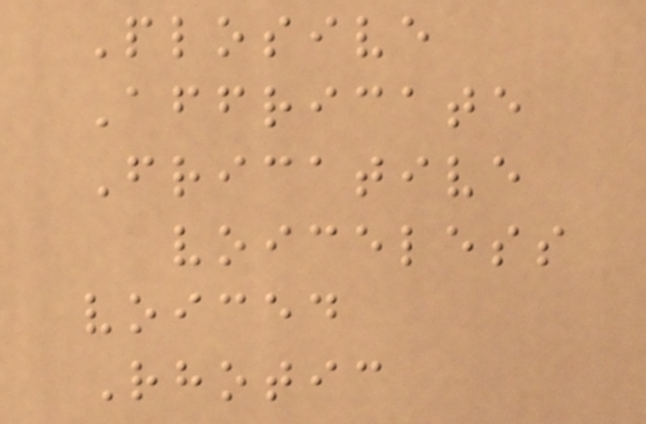Plosive
Affricate
Fricative
voiceless
voiced
Rhotic
